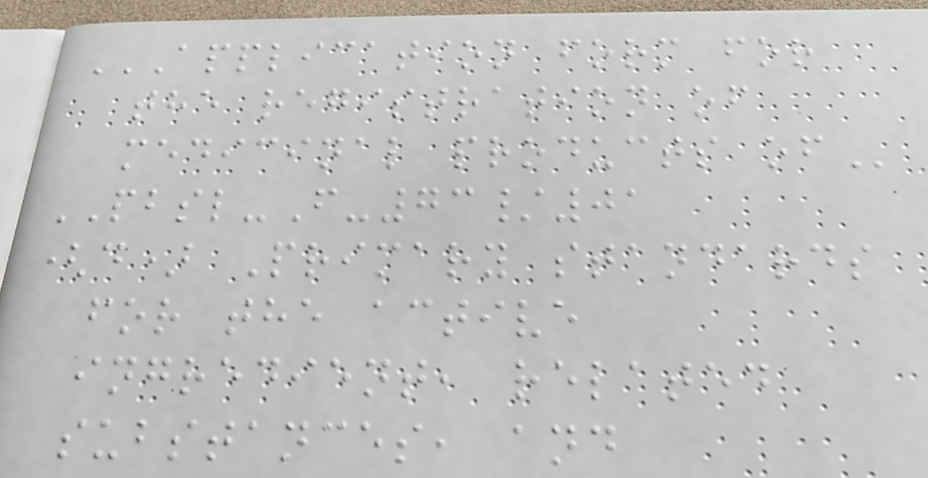APPLICATION FORM FOR
THE REGISTRATION OF
MEDICINAL PRODUCTS OF
PBSL-F-73/01
(d) Primary standards
for the active
ingredient, related
substances, and
